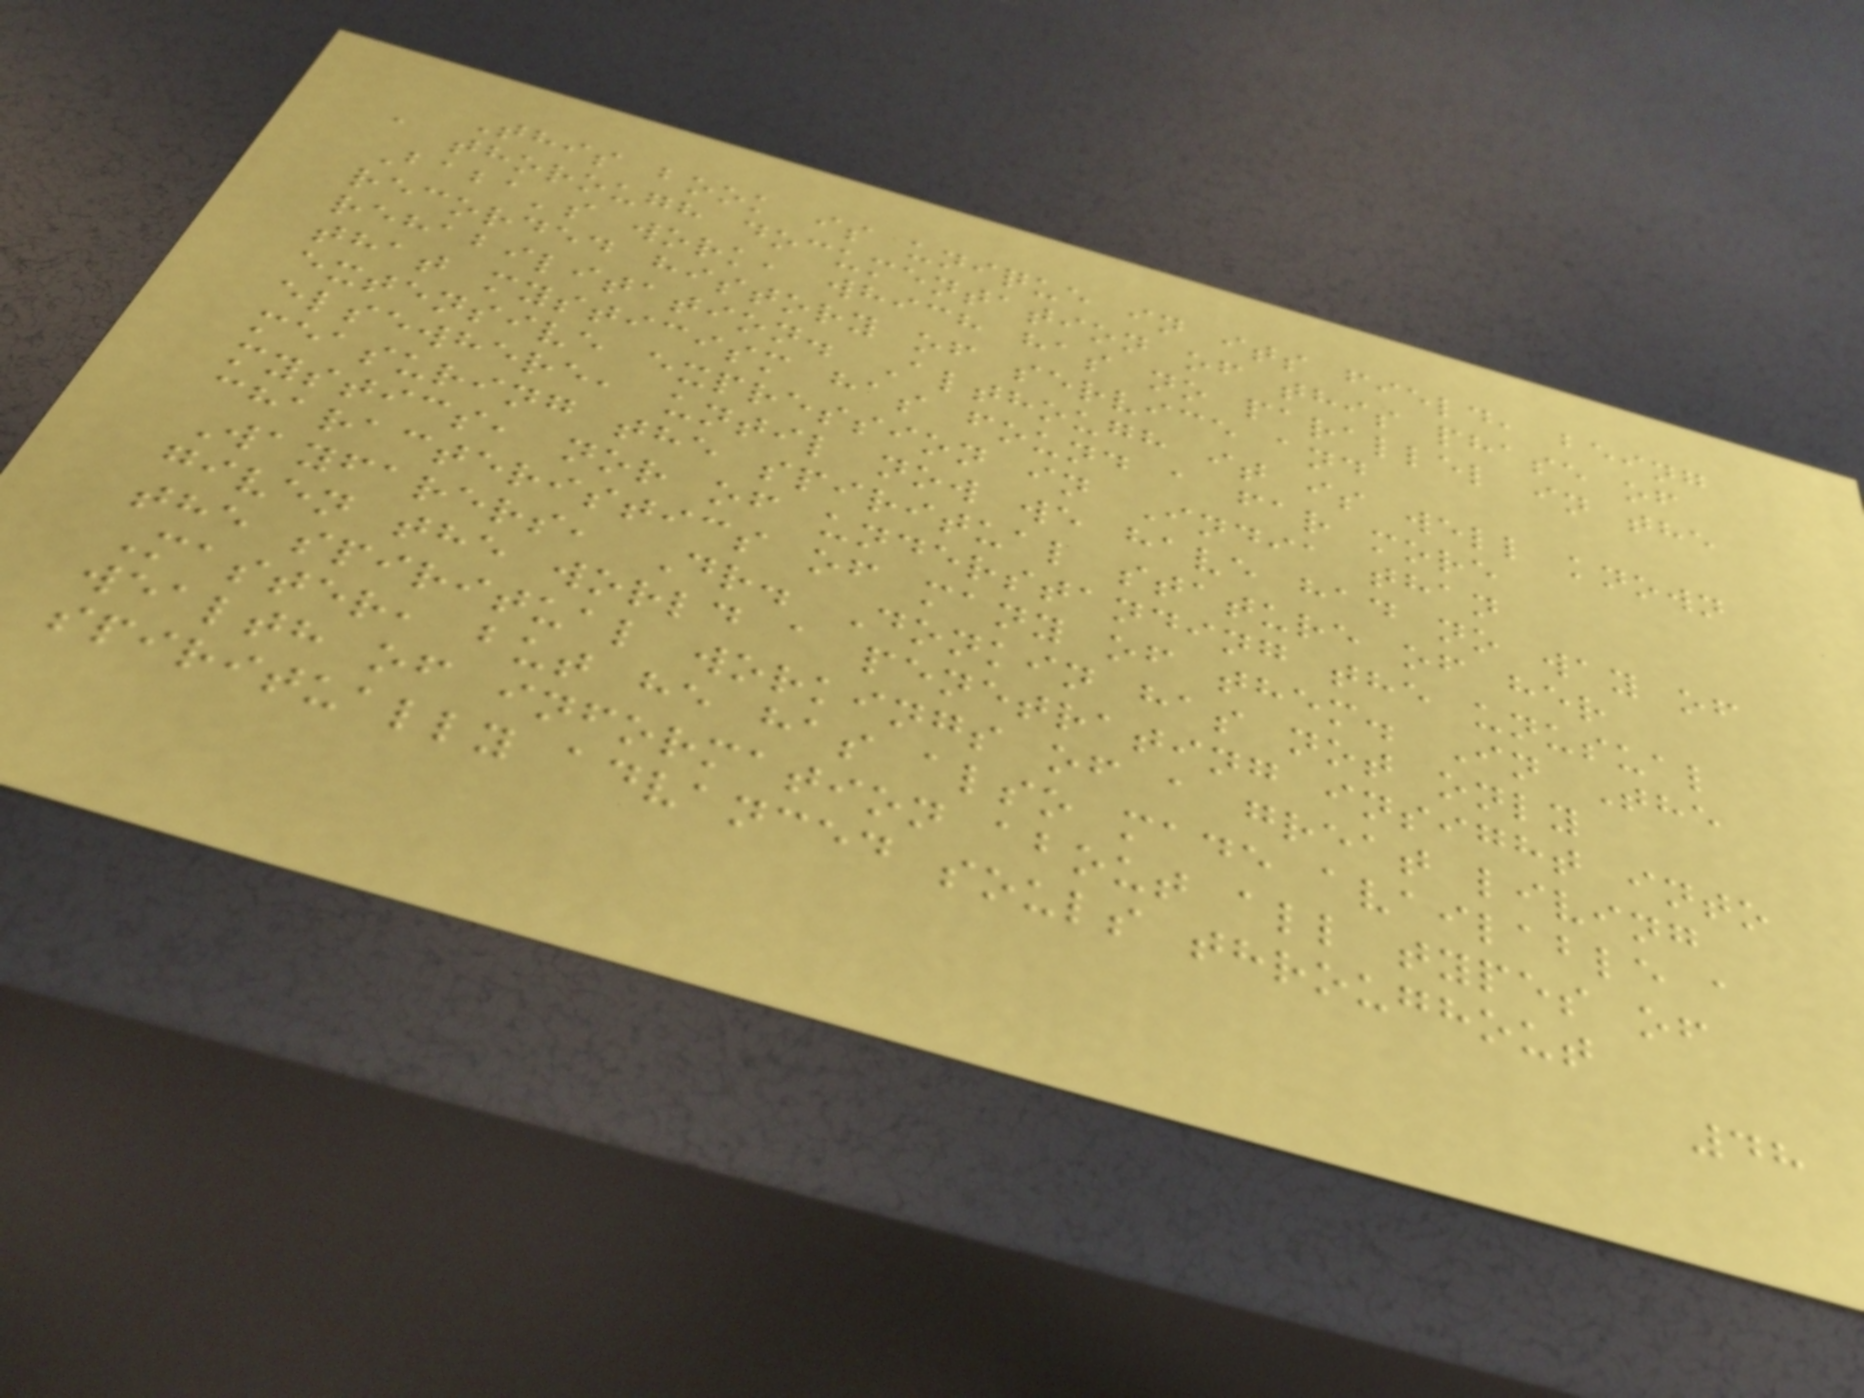This book is unique in its field, being
a thorough documentation of this phase of
Baba's work, which has no parallel in the
recorded history of service and
rehabilitation. Although it is well known
that mysticism has found a far more
extensive expression in India than
elsewhere, until now we have had no way of
measuring the spiritual stature of her
mystics, nor of understanding the unusual
characteristics of many of them. In The
Wayfarers, Dr. Donkin has not only
given the world a penetrating insight into
the spiritual workings of a great living
Master, but he has also made available a
wealth of information about all types of
spiritually advanced souls throughout
48
